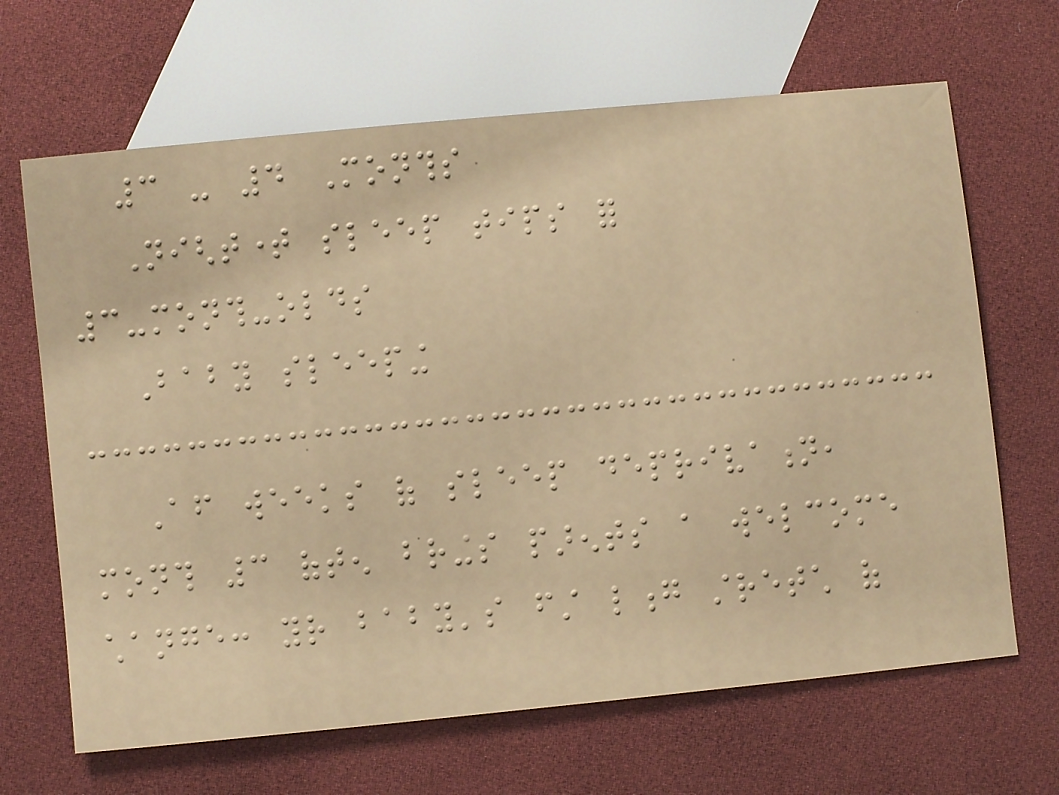3 - 4 Months
Nighttime sleep tips for
3-month-olds
Baby sleeping
After weeks of sleep deprivation,
month 3 often brings parents a welcome
change: your baby's first long stretch of
